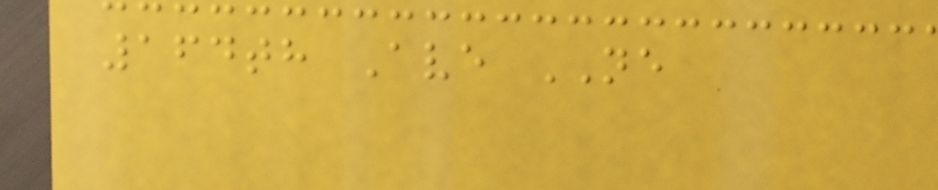164th Ave NE
